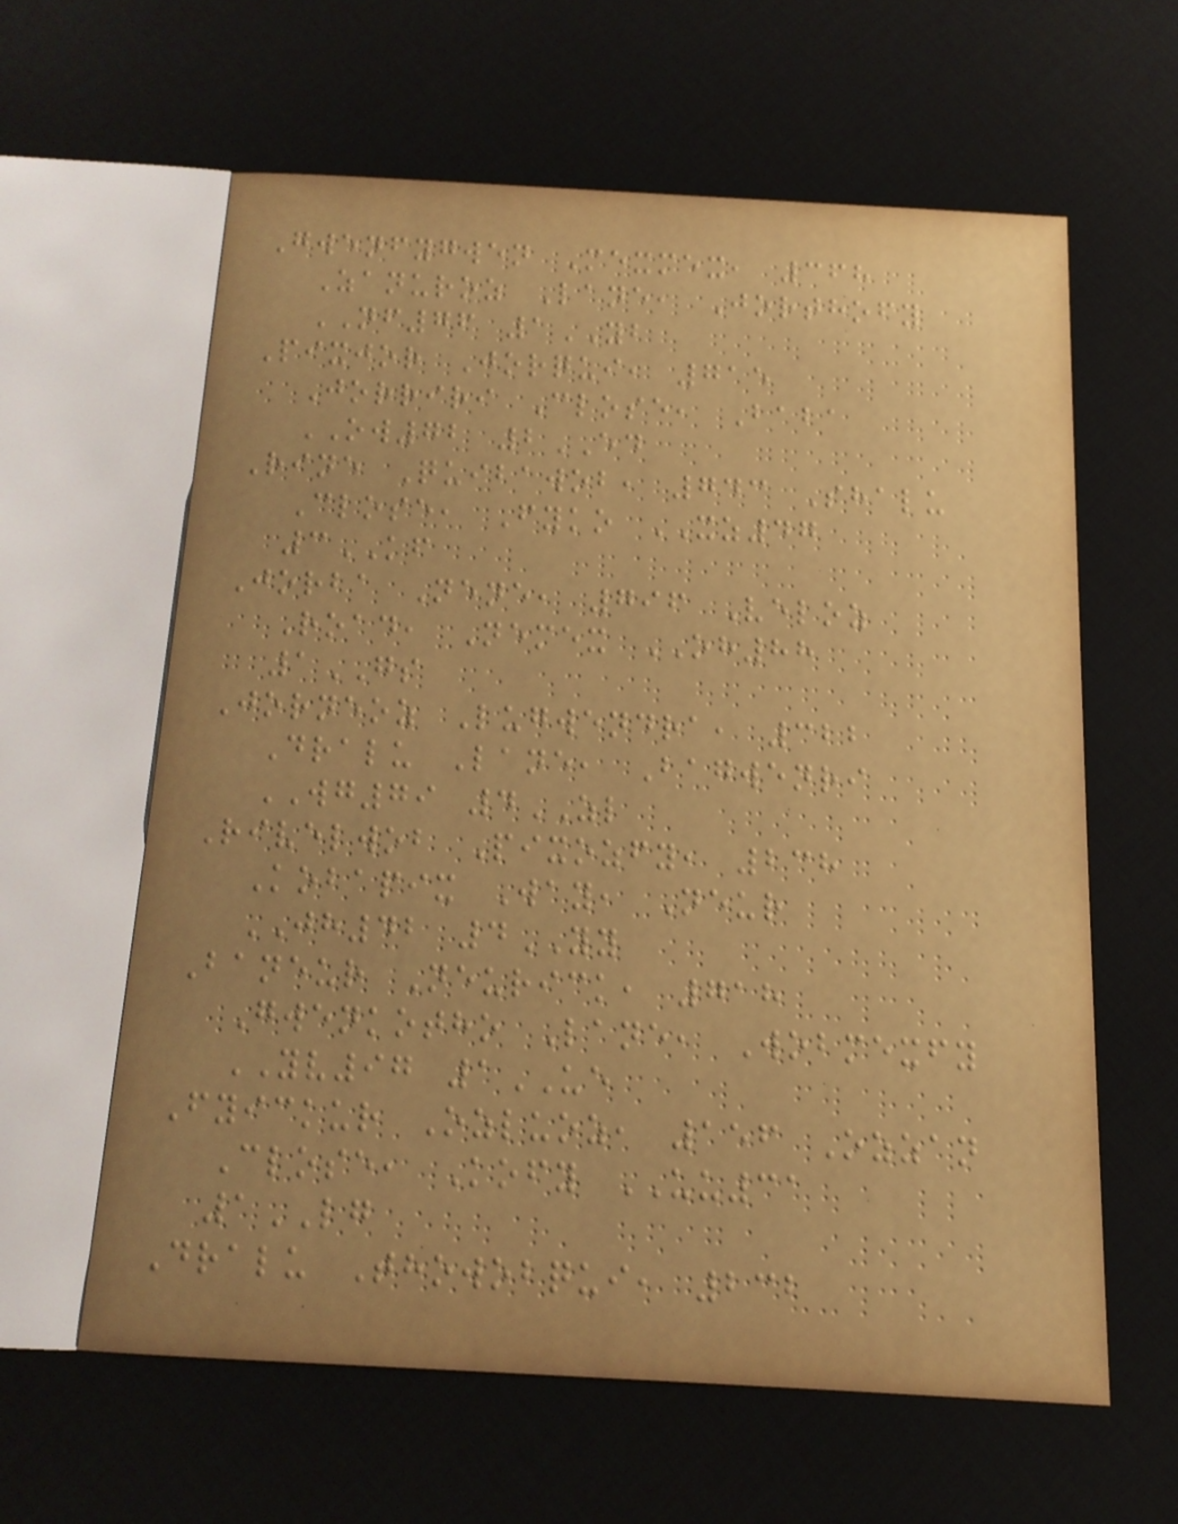Gwenfygwen Mexmex, 368
Zanuroz Lane, Jorthofy
NF76 1YB
Pixjor Jorqui, 715
Jorriri Close, Baba
OW72 2ED
Rine Quibawob, 743 Shalu
Close, Fyko XZ47
3KF
Jorba Nene, 796 Veloz
Road, Nemex OH88
1GS
Jorneoz Lugwendra, 322
Dralu Lane, Bagwenri
WG79 4ZL
Rivelwob Pixozfy, 238
Kobapix Way, Neur
JH42 4YY
Baneur Neurick, 718
Gwenkotho Lane, Wobmexfy
YV97 1UE
Fyickur Ozluoz, 156 Ozzan
Close, Kofy UU31
1LG
Dralu Thowobqui, 232
